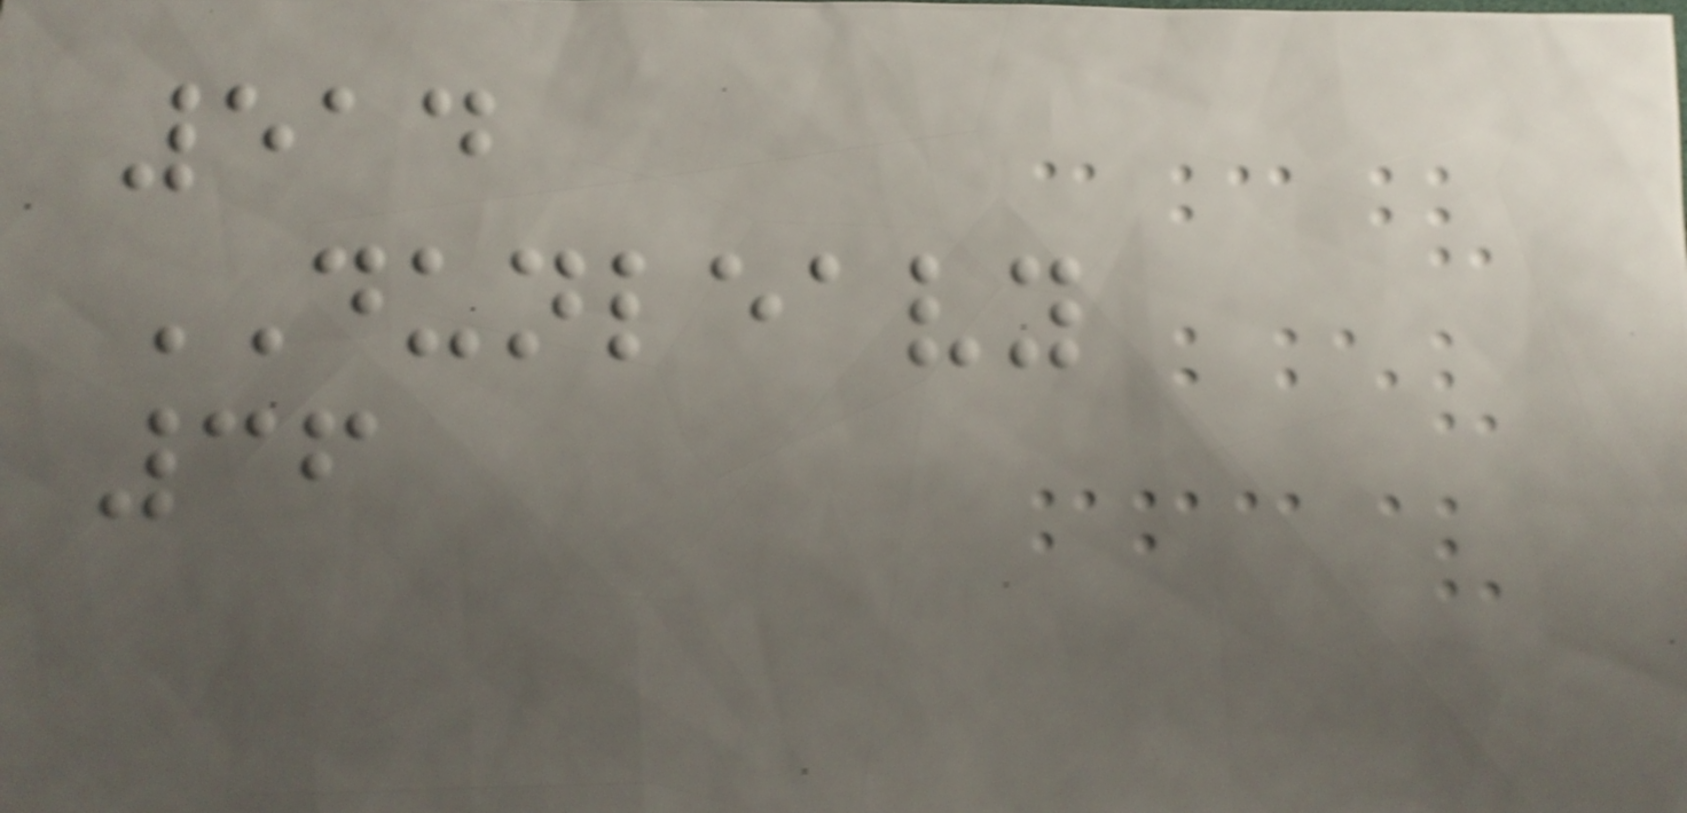514
DUNLEAVY
36
